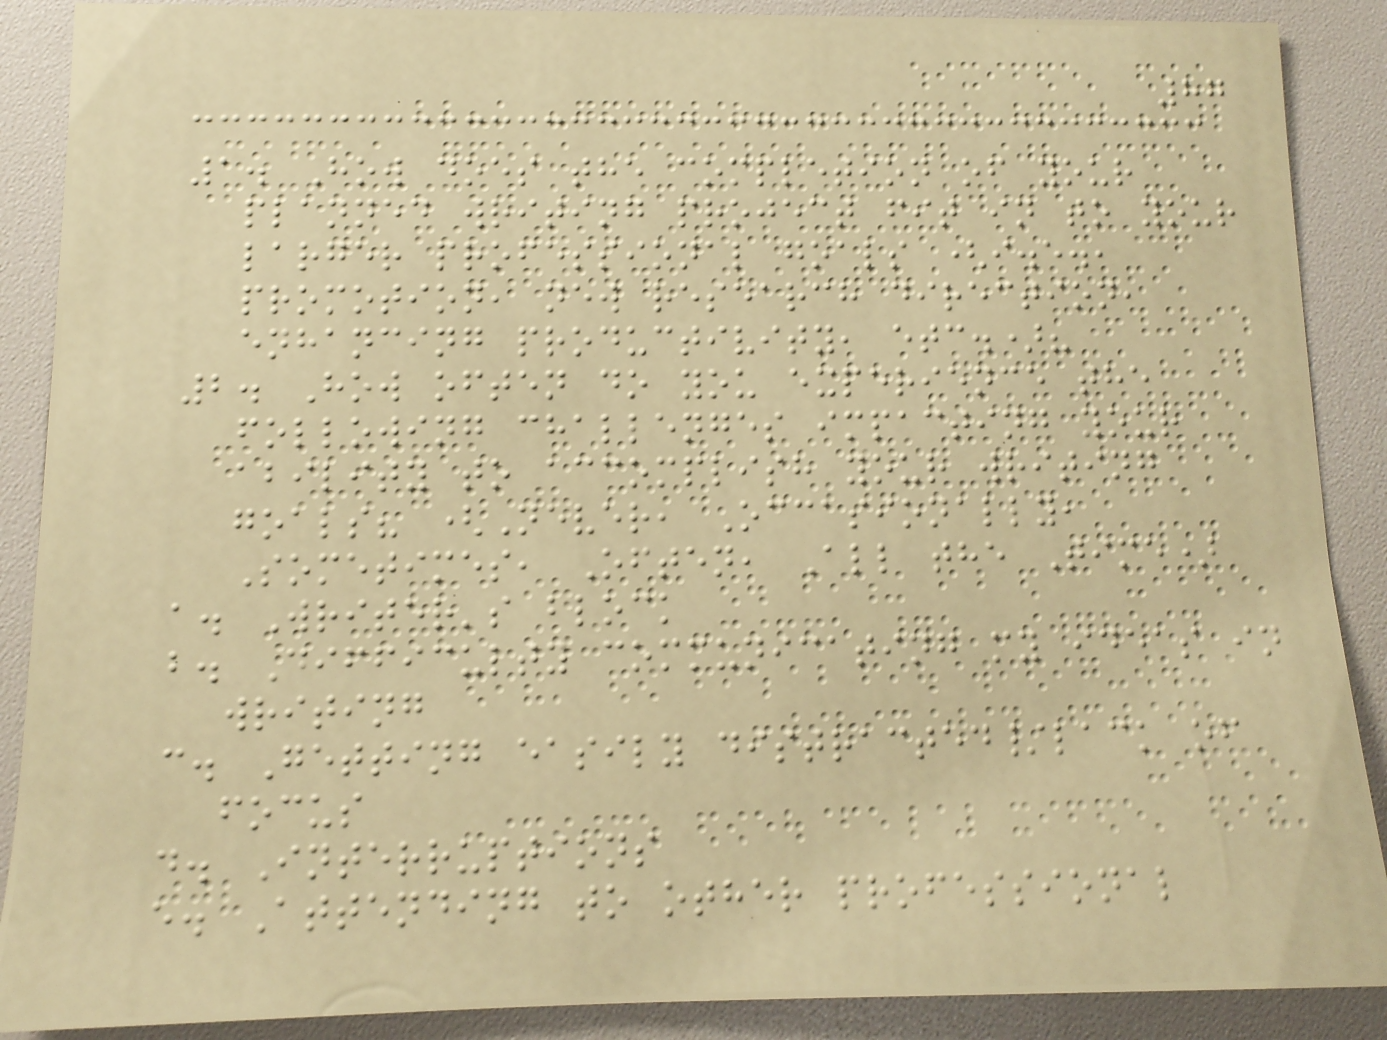87
1. How does the completion of your
planned writing project fit in to your
larger professional goals (i.e.,
promotion, new research direction,
enhancing productivity, etc.)?
2. How often do you experience the
following challenges impacting your
ability to accomplish your writing
goals? (Never, Occasionally,
Sometimes, Often, All the Time)
a. Writer's block
b. Difficulty communicating my ideas in
writing
c. Getting easily distracted/lack of
focus
d. Interruptions
e. Attending to other professional
